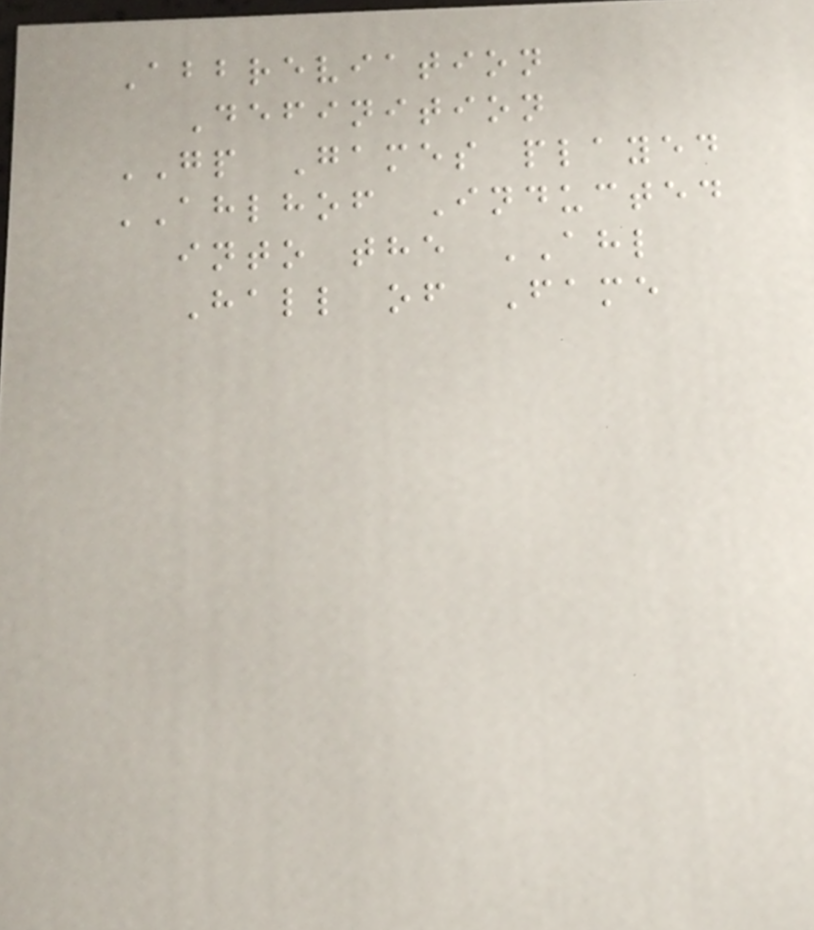Abbreviation
Definition
GP Games played
AHLHOF Inducted
into the AHL
Hall of Fame
